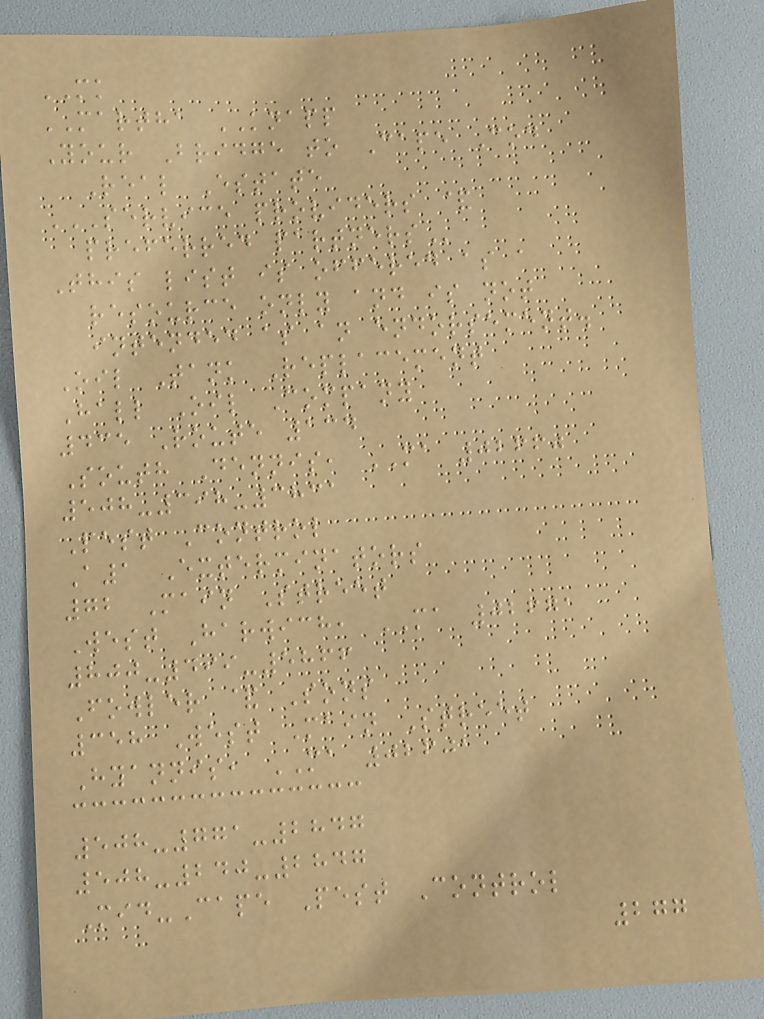MK
MARTHA KNAPP
Your Bridge to Cape Cod
Real Estate
SERVICE PROVIDERS &
PREFERRED PARTNERS
This list is offered as a
resource only and is not
intended as an endorsement.
Oil Tank Replacement
Hall Oil Company
435 Route 134
South Dennis, MA 02660
508-398-3831
Pest Control
A1 Exterminators
72 Main Street
West Harwich, MA 02671
800-499-5866
Fowler & Sons
358 West Main Street
Hyannis, MA 02601
508-771-2847
508-240-2847
Mid-Cape Pest Control
277
